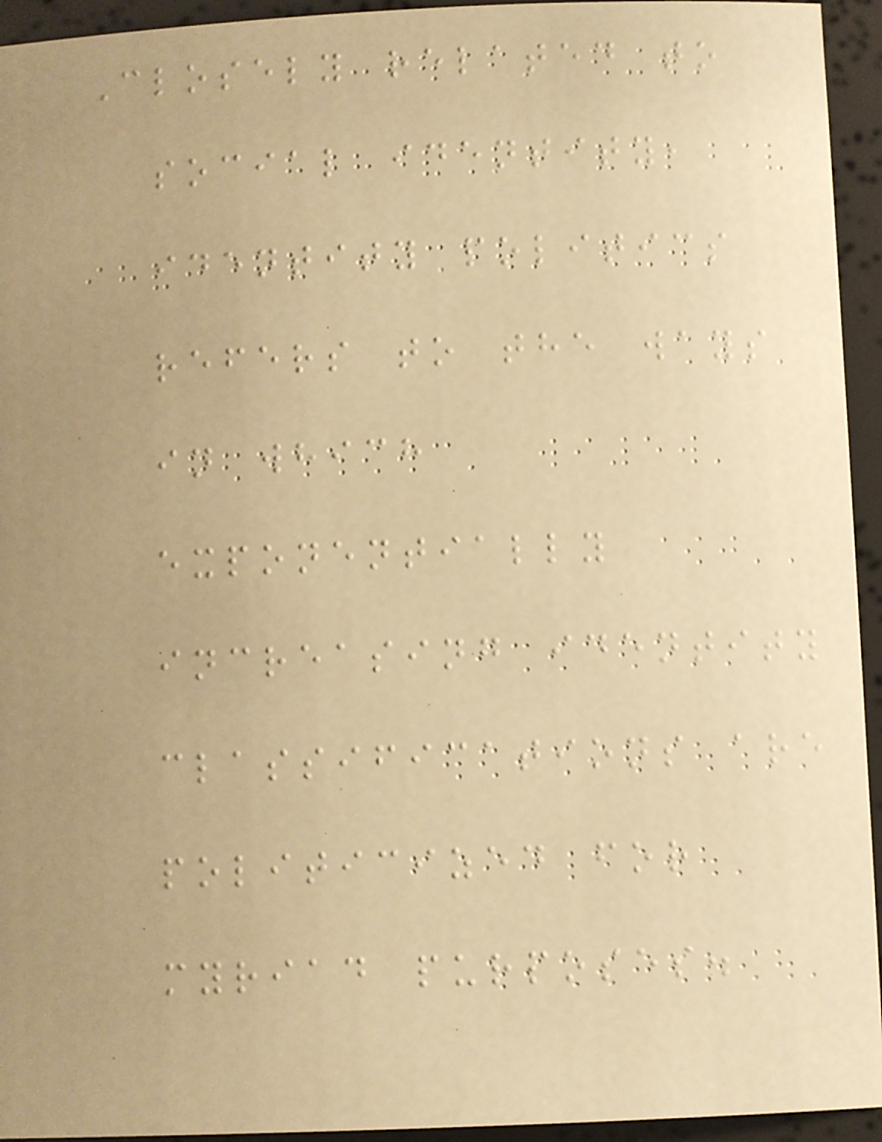Closely related to
social identity,
identity politics
refers to the ways
in which
exponentially
increasing identity
classifications are
politicized for
myriad purposes.
